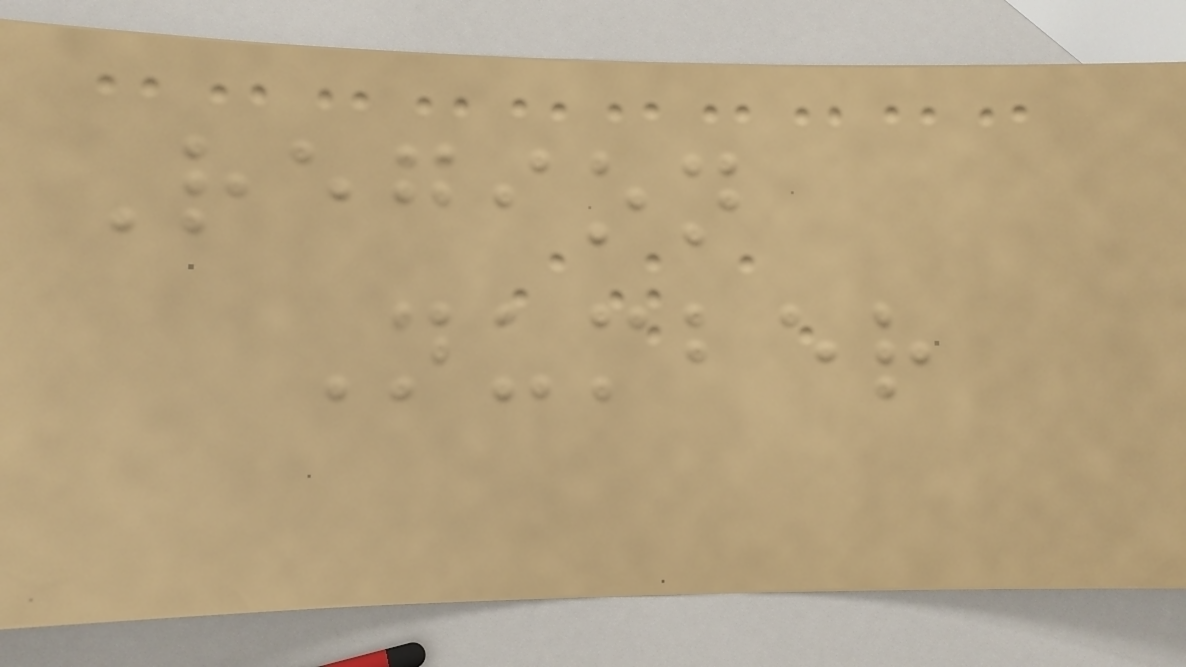Region
Number
